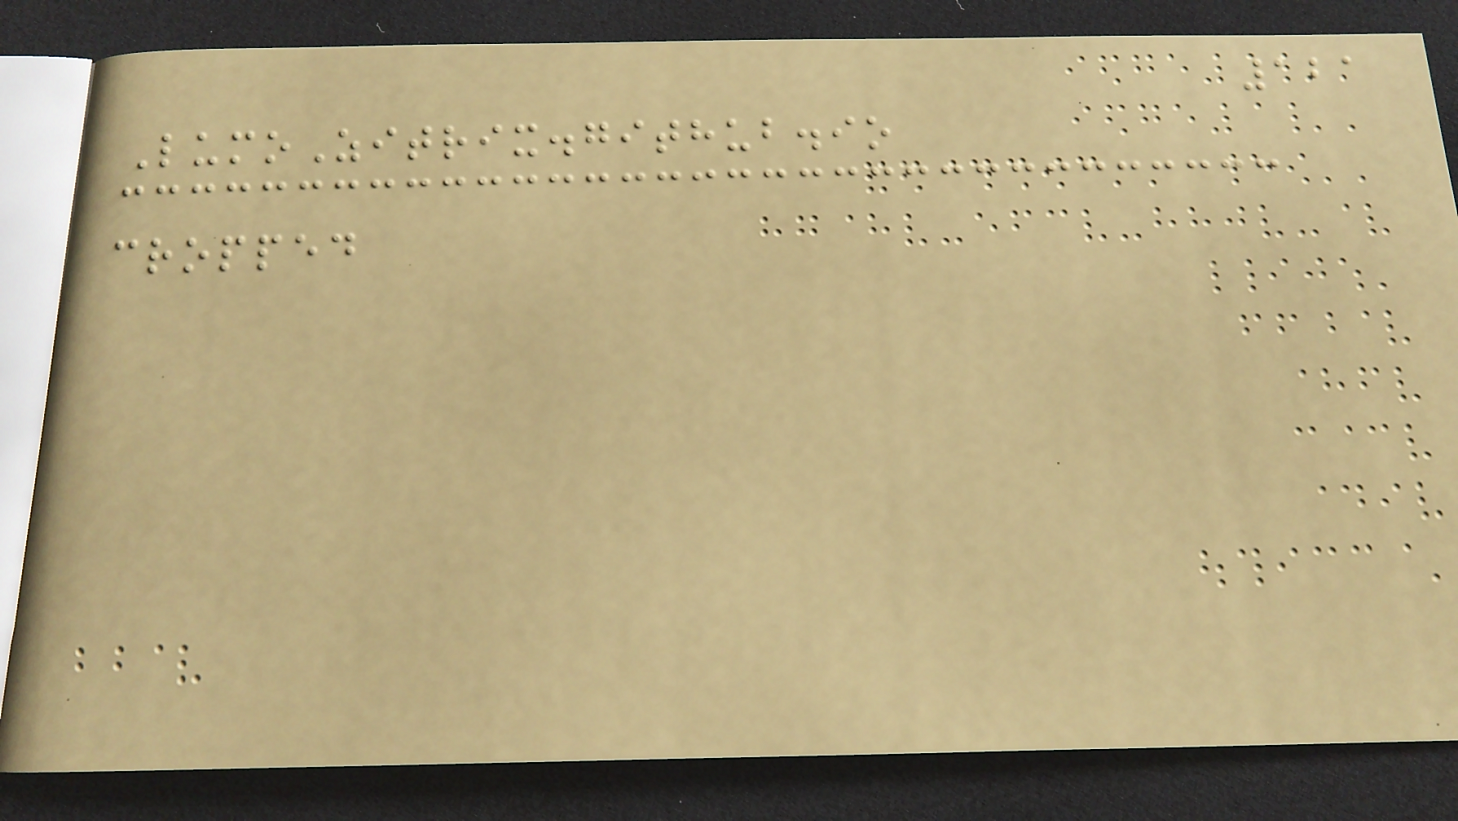121
LumoZitrix.github.io
cropped
